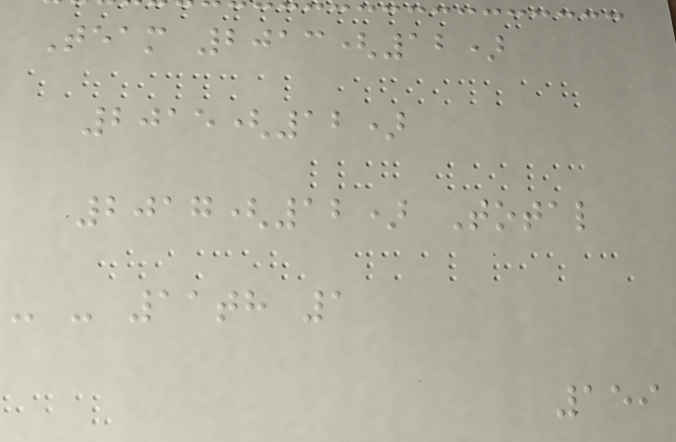Team 2013(12)
2015(12)
2017(12) Total
- - 11th 1
159
